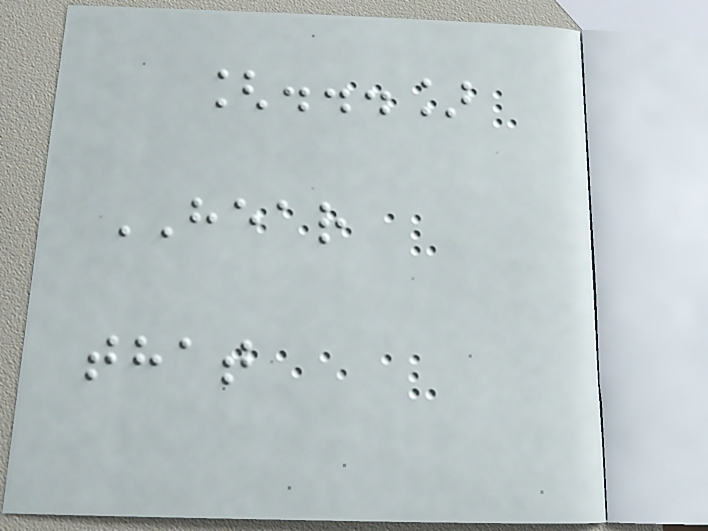[...]
HEAR
that
